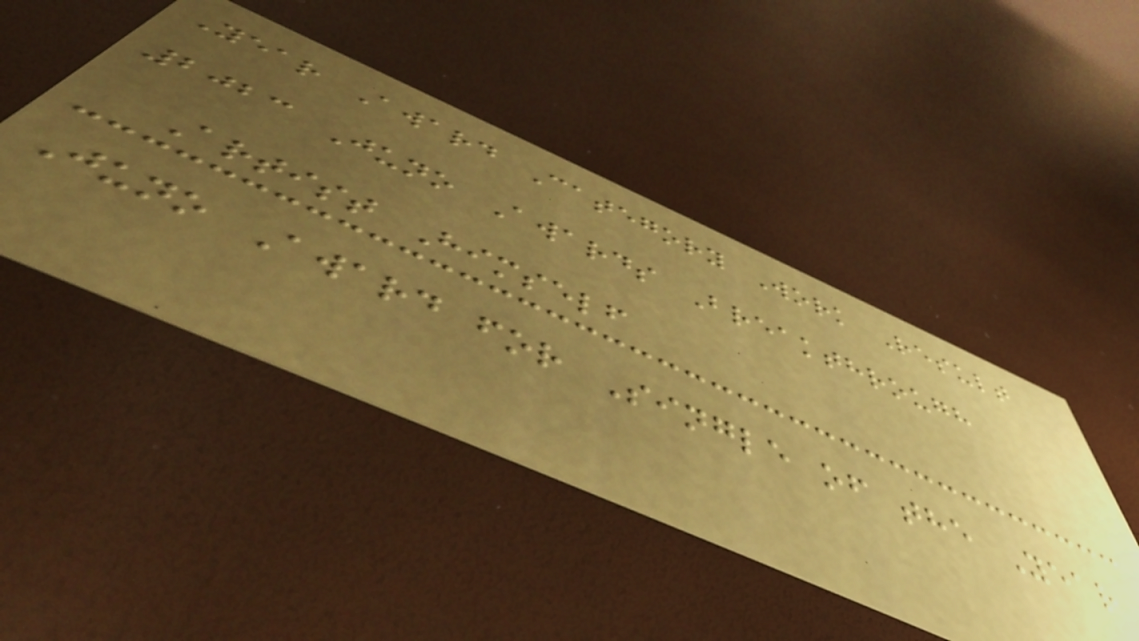Year Award Category Work Result
2023 Juno Awards Breakthrough
Artist Himself
Juno Award for Single of the Year
